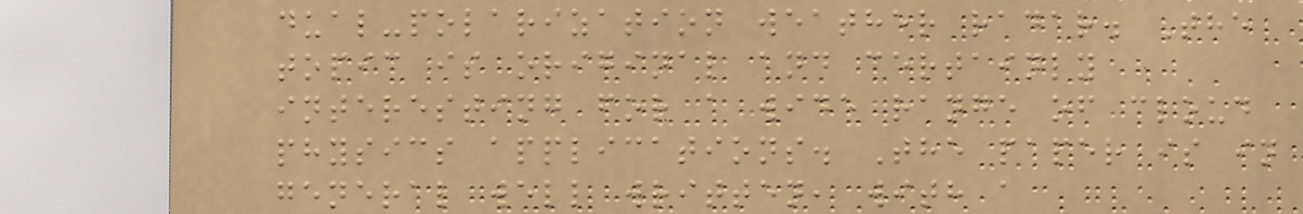dual-polarization weather radar. The
topic is original and certainly
interesting for a wide range of cloud
physics applications. The paper is in
general well written, with a
